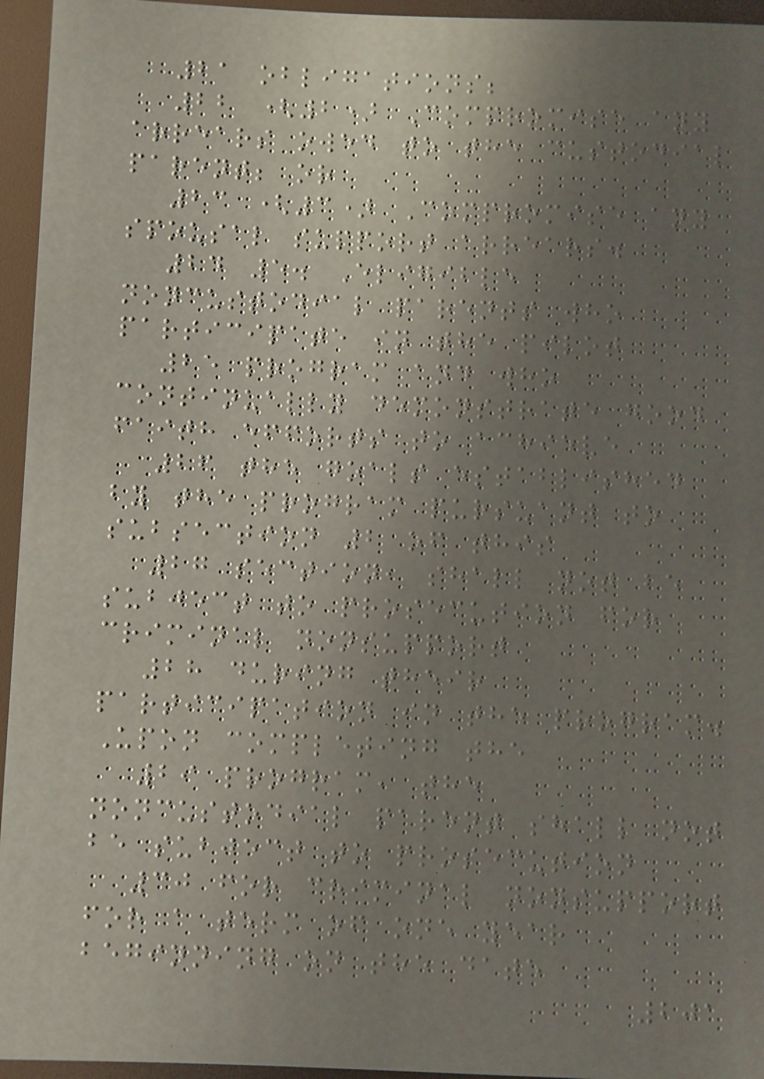21 obligations;
22 (2) Compromise any
arrears owed to the custodial
parent; or
23 (3) Compromise any
spousal support arrears.
24 5. Eligible
noncustodial parents who
participate in the pilot
25 program and who
continually demonstrate good
faith efforts to achieve
26 the goals established
by the program pursuant to
subsection 2 of this
27 section, shall not be
subject to prosecution for
criminal nonsupport
28 during their
participation in the program.
Upon completing the
29 program, the
noncustodial parent shall not
be subject to prosecution
30 for criminal nonsupport
for a term of one year
beginning on the date
201
